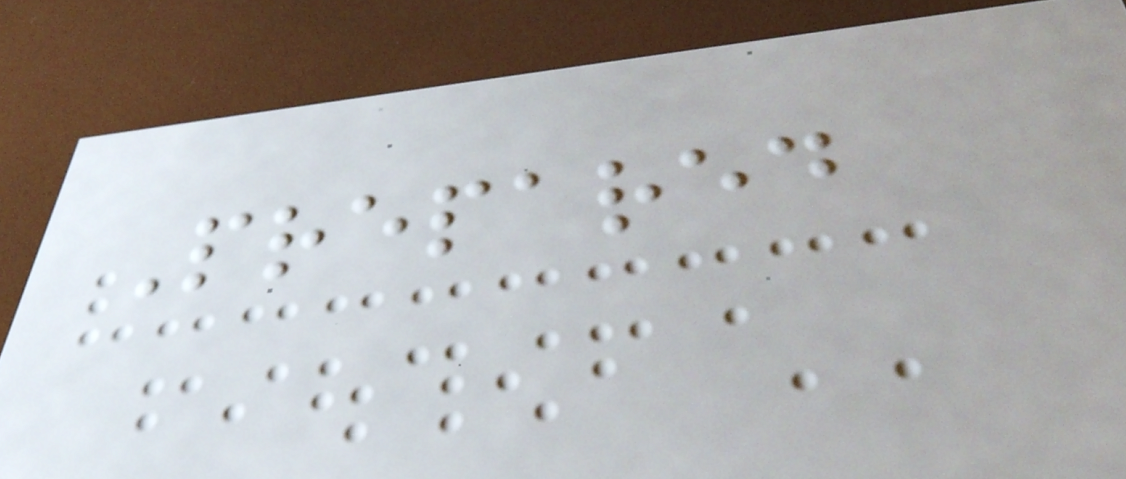Prepared
